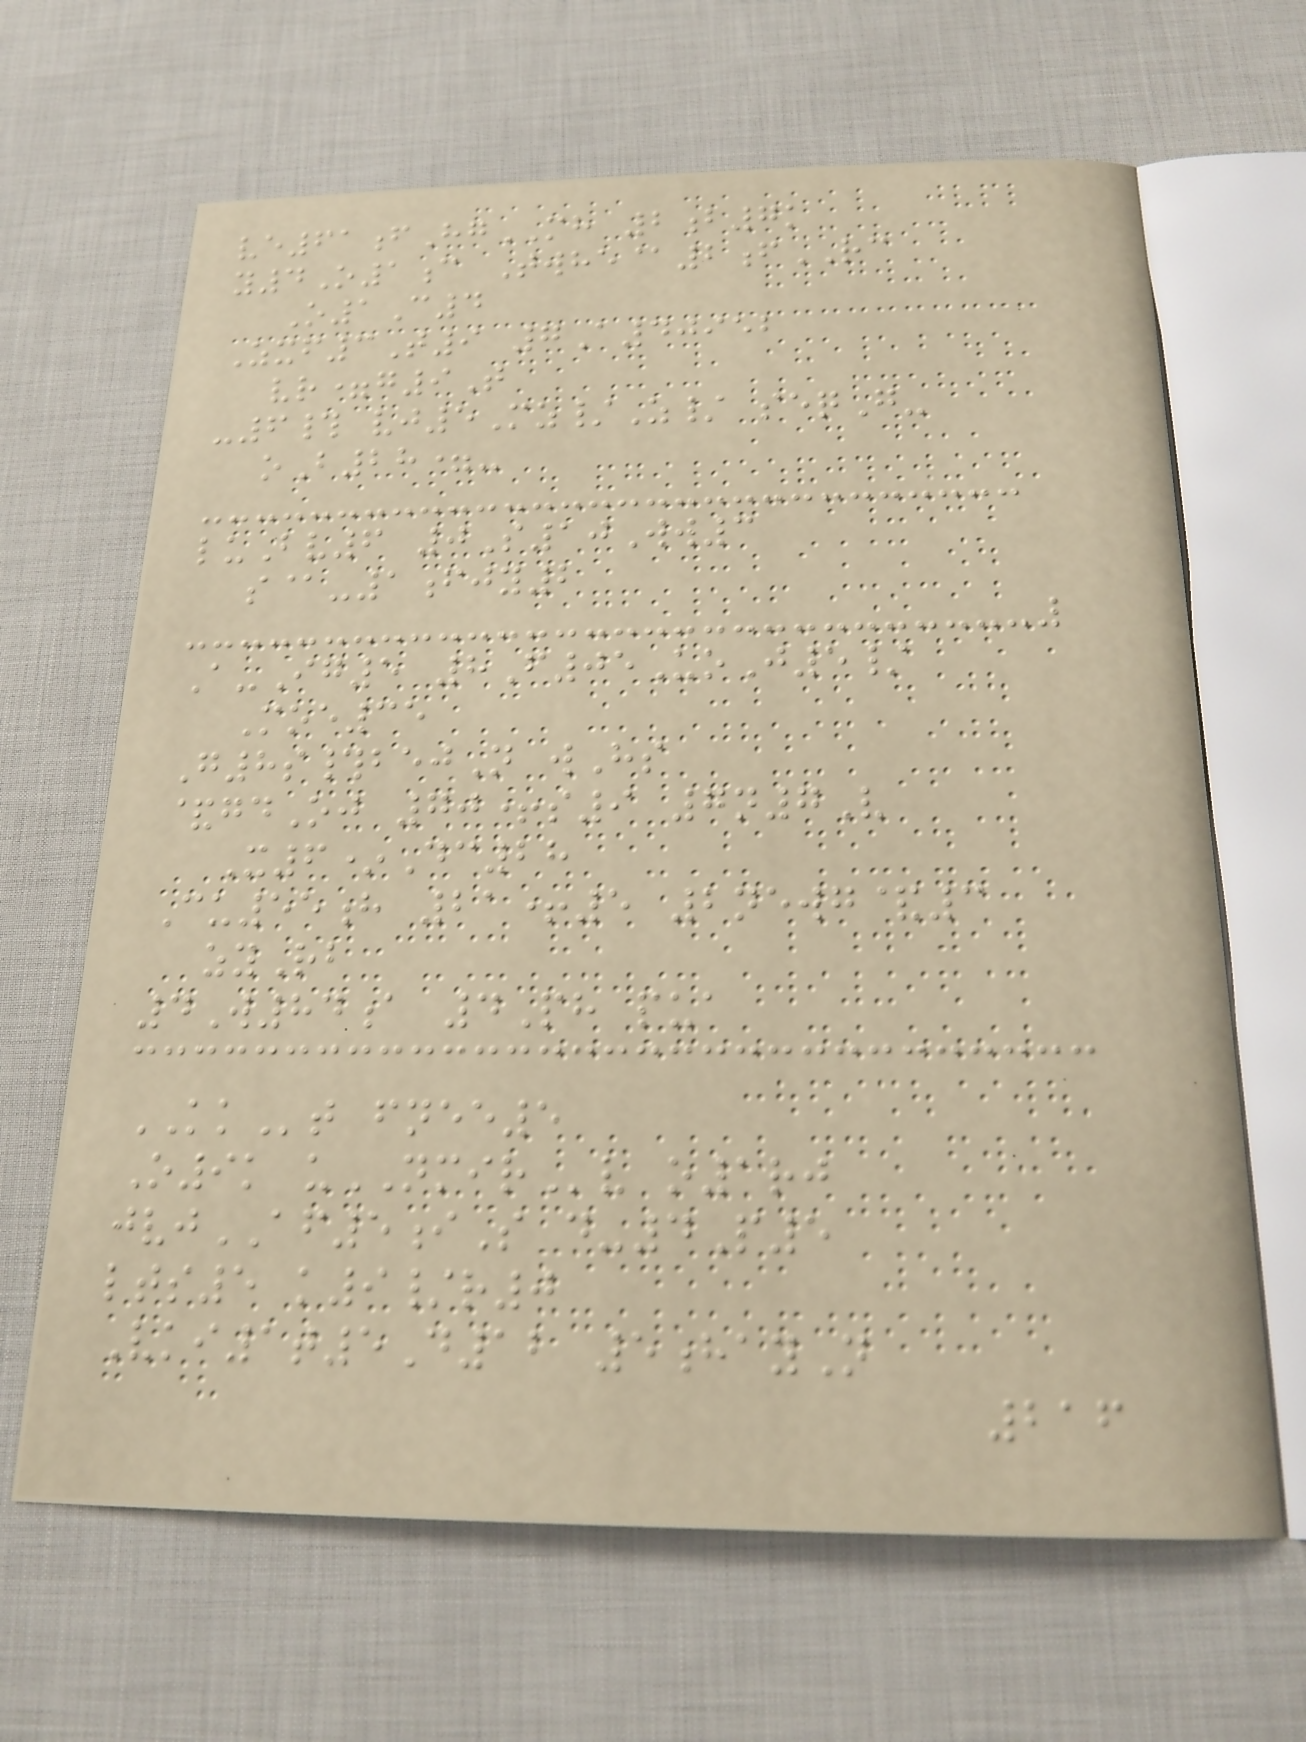ve61fHgMH 2b7k
y4O1c Twhe@2fRC
O1C4
Zxf3T9 7A40952
vr=g9T
-6# vj5Mz/Z/ seqG-
oB28=-
luBv6 0S10Ww3
s@-1fjy2
A-Ig5 8F05UoJ5/
Moe35
G8s#bejN wHs
&gdOj 70+s9 7n7V
X6*Dc28
Cu55h 21+5 2newg&3
zyRb
4W84a 4Ph pua
KKt fnee5
O9k uNMIRv o1rj
jvjAF5iS d-4P5
lts5 k9/r0
Vki1t5D12 5hayN
216
